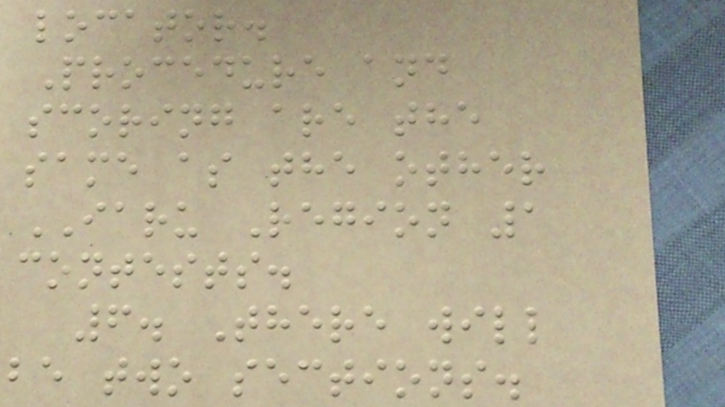locator.
Procedure and
scoring are the
same as the other
IARU Region 1
contests.
6. There will
be two sections.
